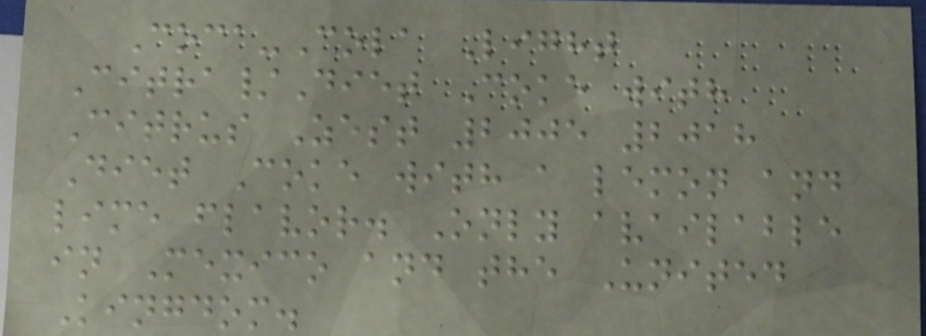Coca-Cola Light
Citra/Diet Coke with
Citrus Zest 2005 2018
Diet Coke with a lemon and
lime flavor. Only available
in Mexico and the United
Kingdom.
